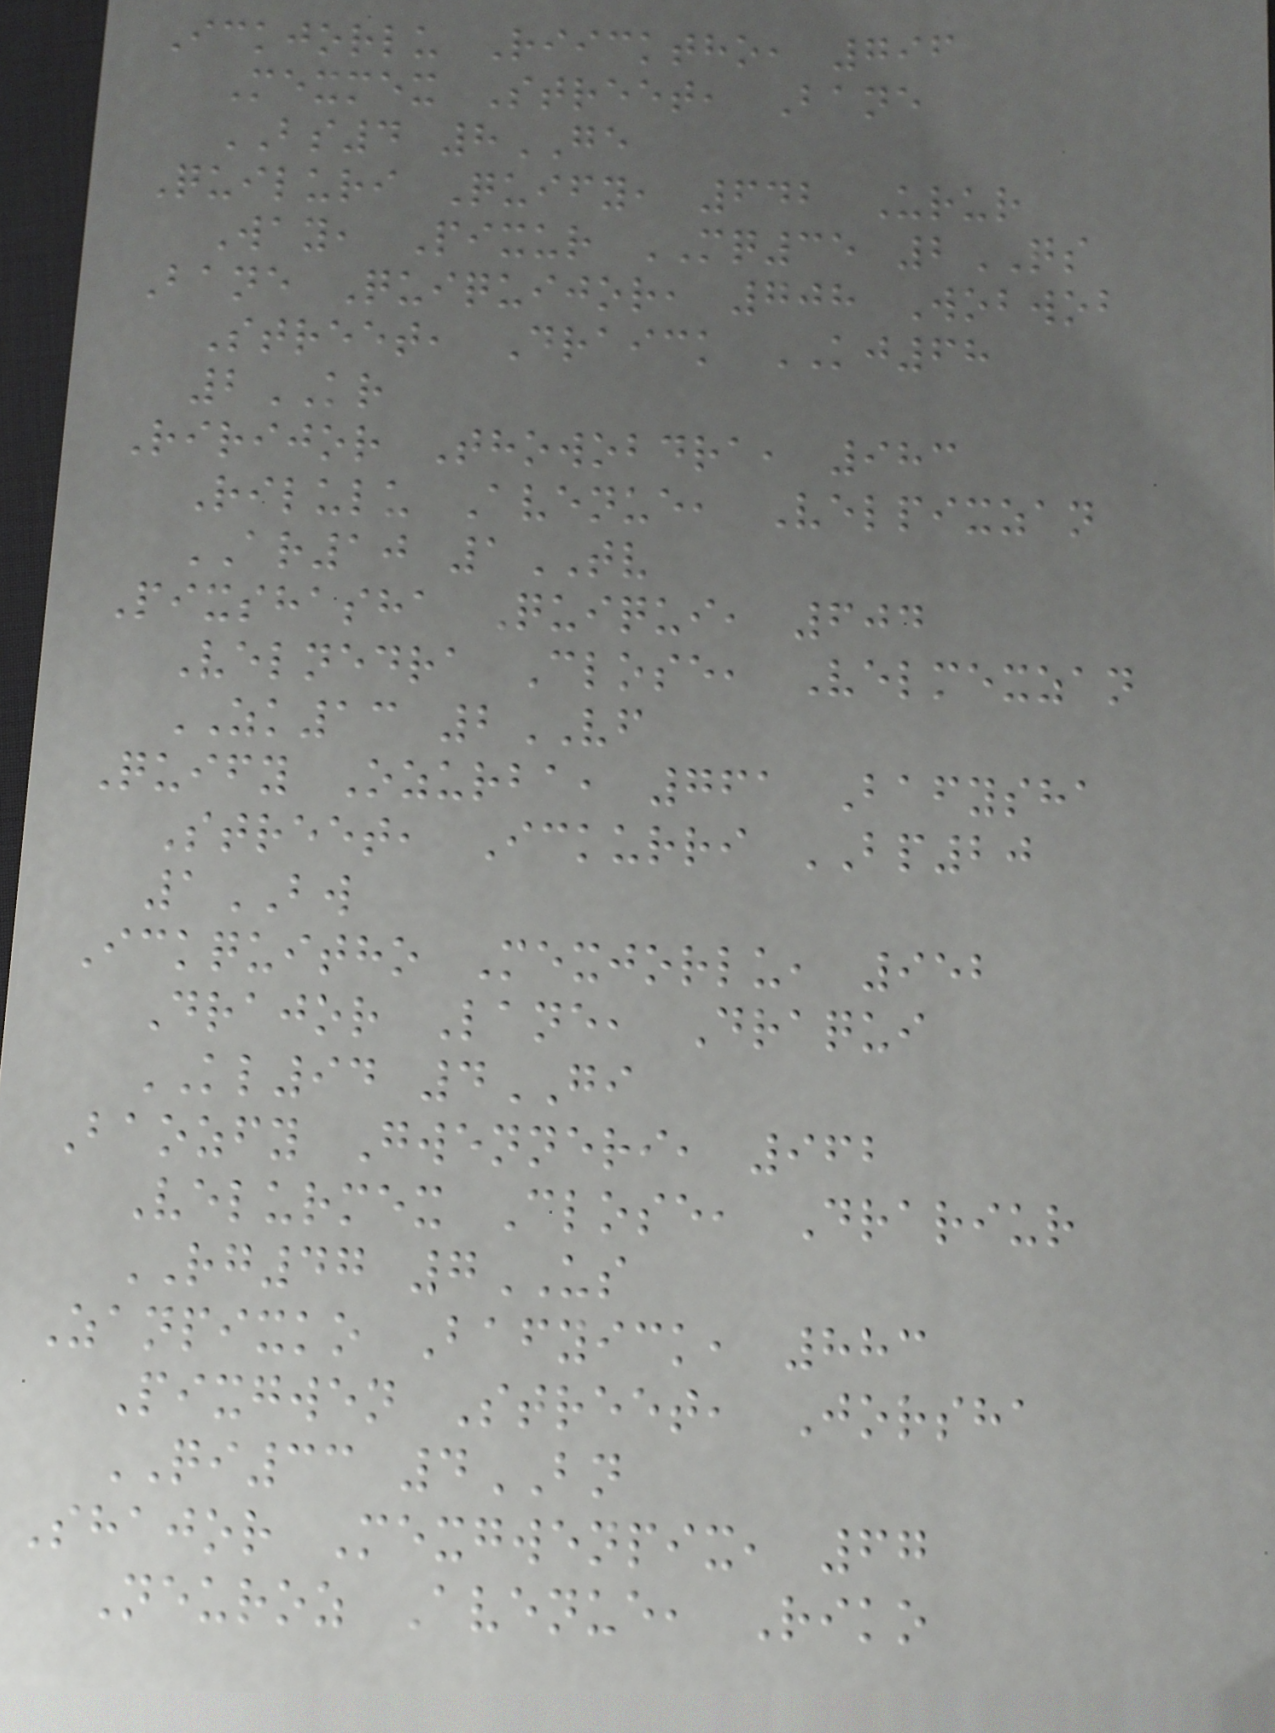Ickjorlu Riicktho, 796
Mexmex Street, Bane
BS4 8GE
Quiluri Quify, 642 Urur
Way, Pixur MQ35 2QS
Bane Quiquijor, 708 Wobwob
Street, Draick KJ68
2KR
Ririjor Thowobdra, 983
Rilulu Avenue, Velpixzan
AR10 1TV
Pixshasha Quiqui, 604
Velnedra Close, Velmexzan
ZK13 2VF
Quify Ozurba, 761 Bafysha
Street, Ickurri BP20
1BW
Ickquitho Mexjorlu, 952
Drajor Lane, Draqui
KL94 4GI
Baozfy Gwenneri, 962
Velurmex Close, Drariur
RG47 7US
Zanpixko Bafyick, 883
Pixgwen Street, Jorsha
QI33 4BN
Shajor Mexgwenpix, 67
Neuroz Avenue, Riko
